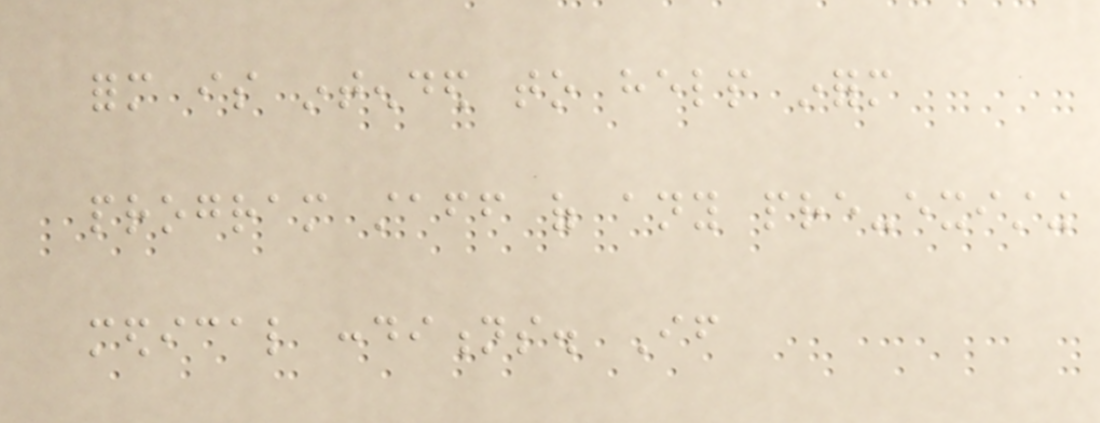form is intended to help inform
program staff of any pre-existing
medical conditions. If
